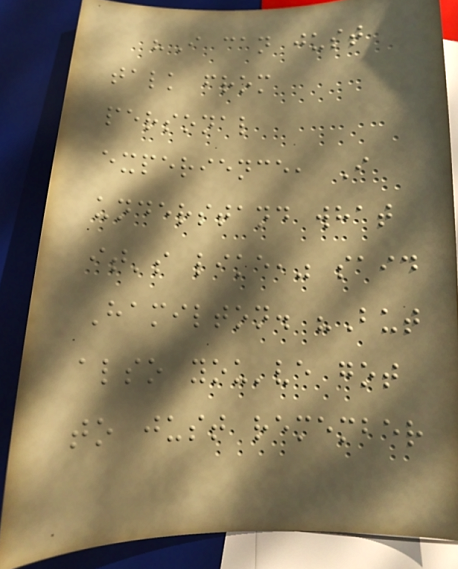"I can just
talk from
personal
experience, I
understand what
it's like," said
Hamilton. "But
also you've got
to just remember
